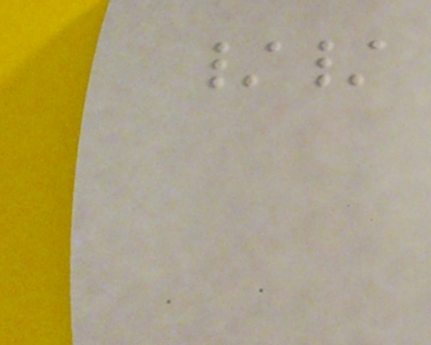//
